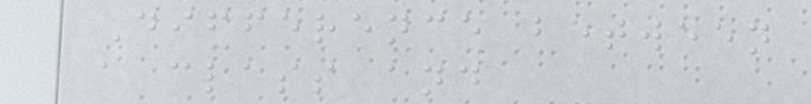Difference between
a class and
